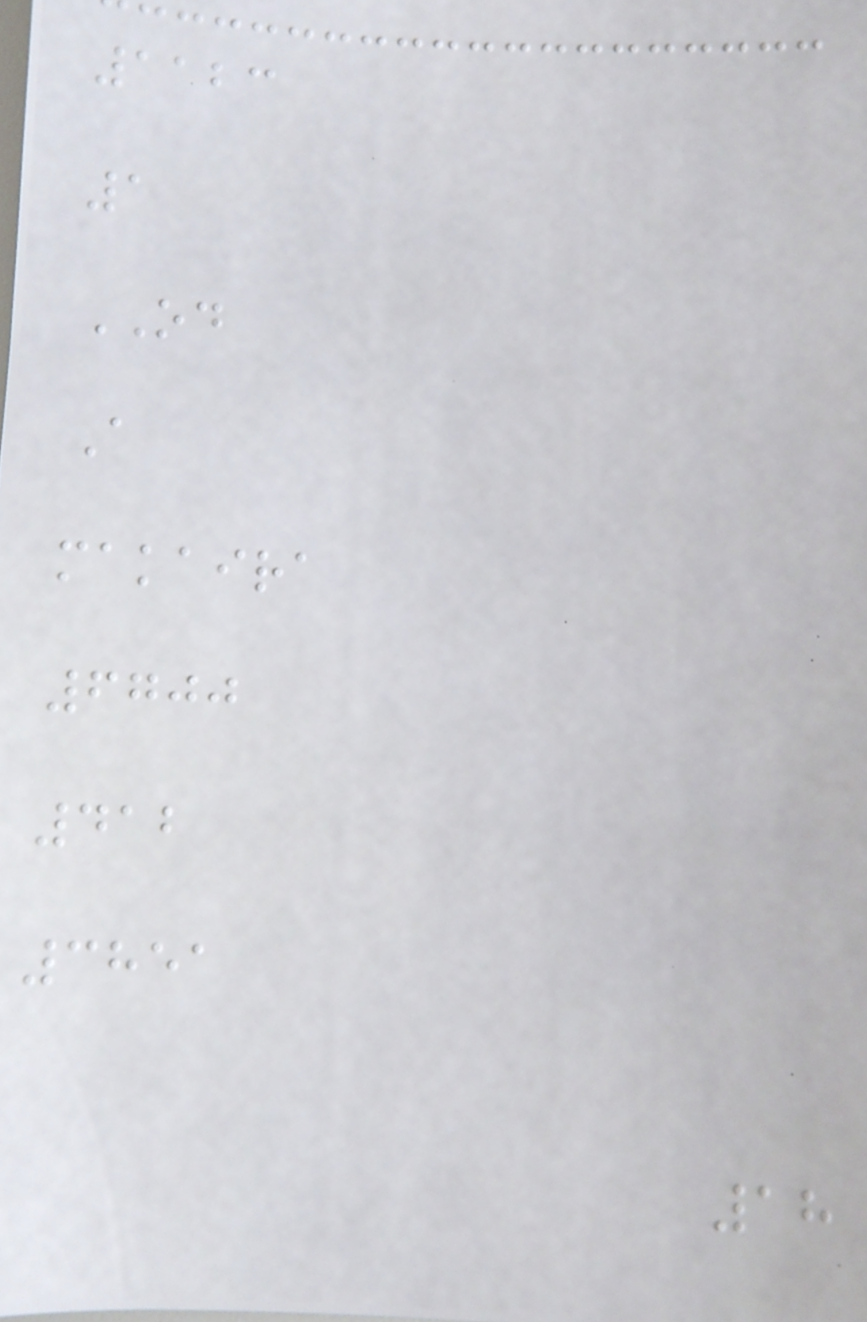1123
1
OD
A
makaira
6700
412
3851
18
